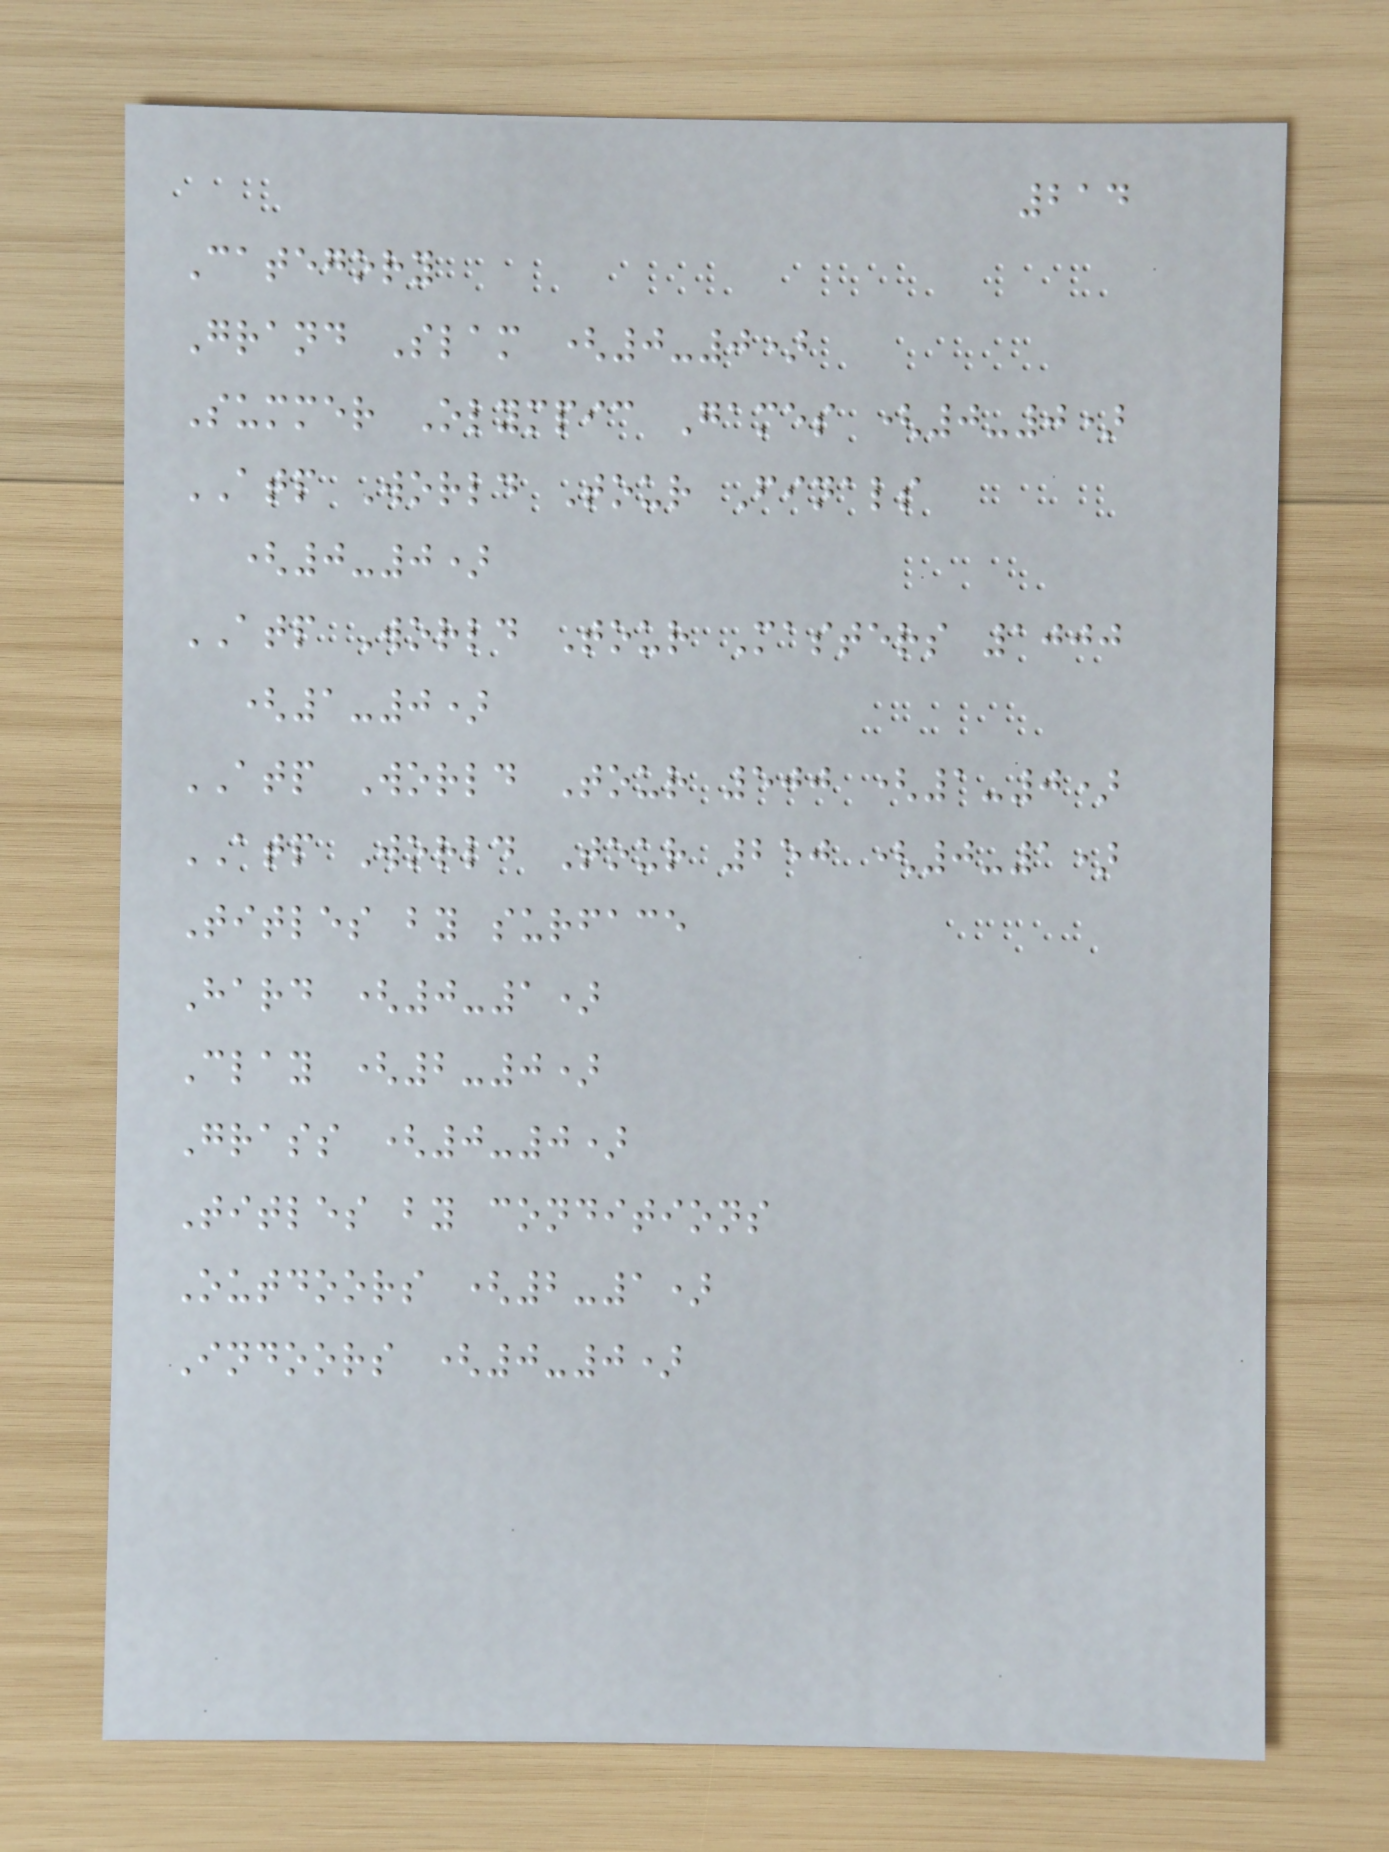214
Category
Grand Slam (0-0)
Summer Olympic Games (0-0)
ATP World Tour Finals
(0-0)
ATP World Tour Masters 1000
(1-0)
ATP World Tour 500 (1-0)
ATP World Tour 250 (0-1)
Titles by surface
Hard (0-1)
Clay (2-0)
Grass (0-0)
Titles by conditions
Outdoors (2-1)
Indoors (0-0)
